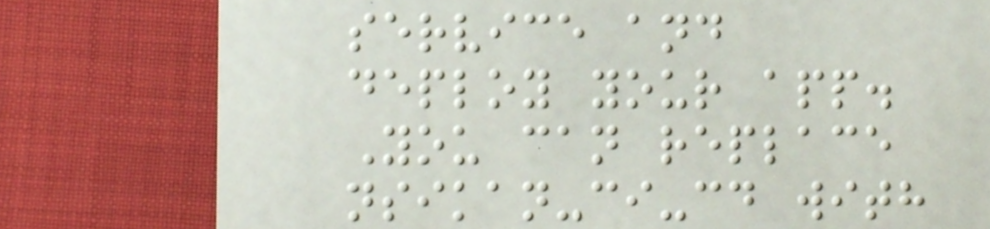service and
deploy your app.
You can replace
nsikan-ci-cd with
